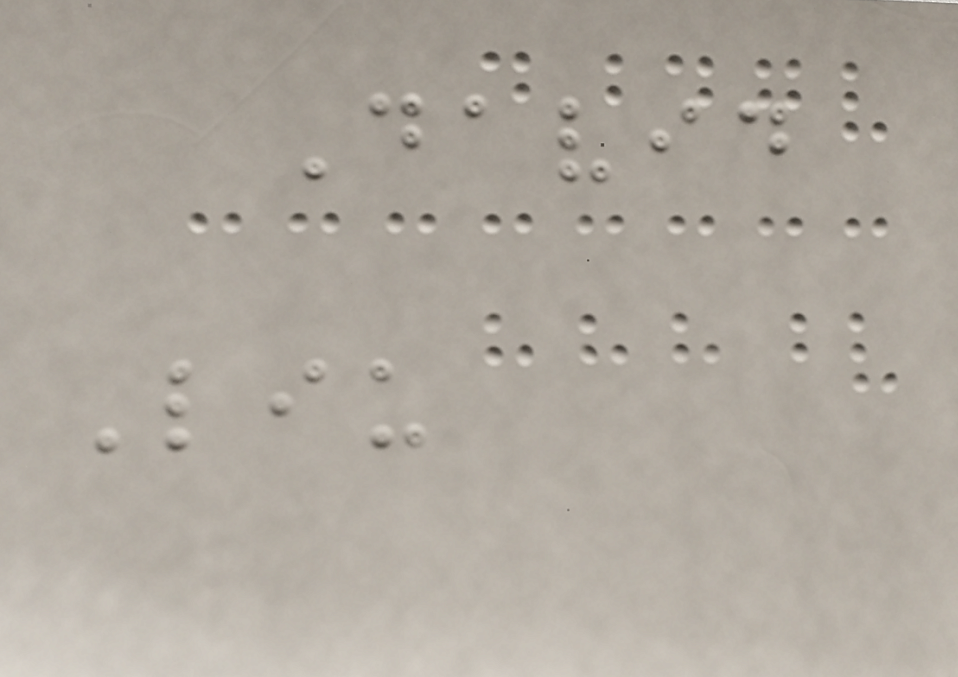David
Liu
